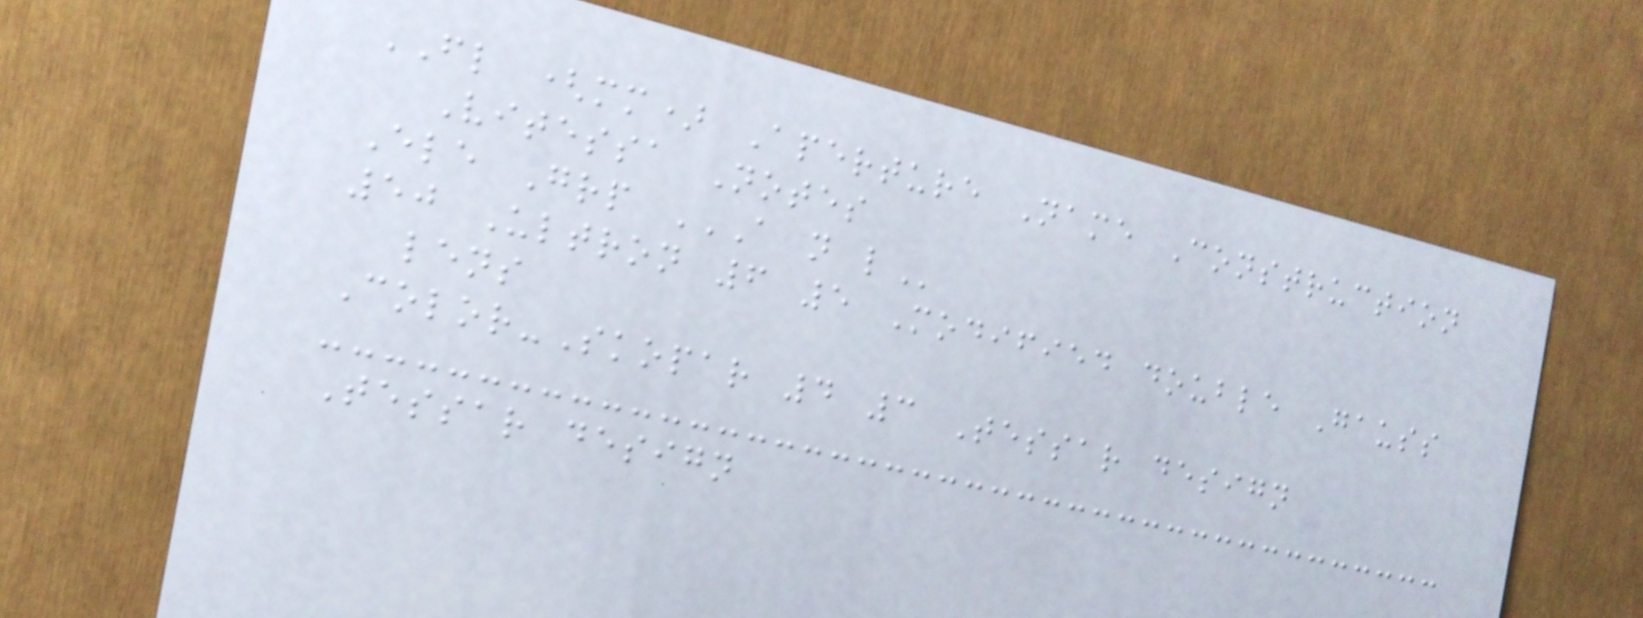FL (mm) Aperture Name Construction
Vitessa Notes
Ele Grp A N L
50 Ultron 6 5 Modified double Gauss
lens
Color-Skopar 4 3 Tessar design
Tessar design
